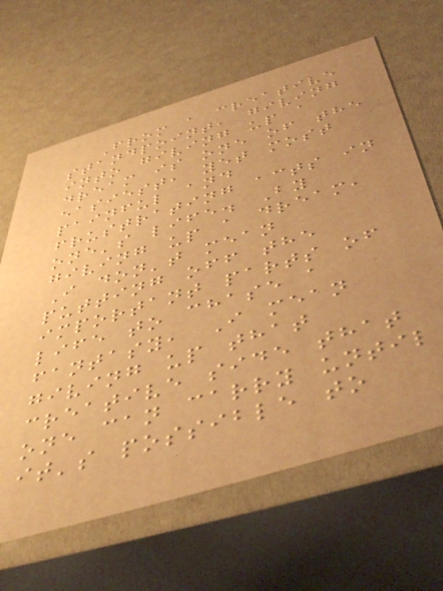From a creative
standpoint, giving
into giving up a
dream is one of the
easiest, yet most
painful and
frustrating acts in
one's life. By
giving up a dream,
I don't mean
putting off the
important parts of
life to chase a
fantasy, I mean
giving up that
creative side that
one can carry until
it's possible to
